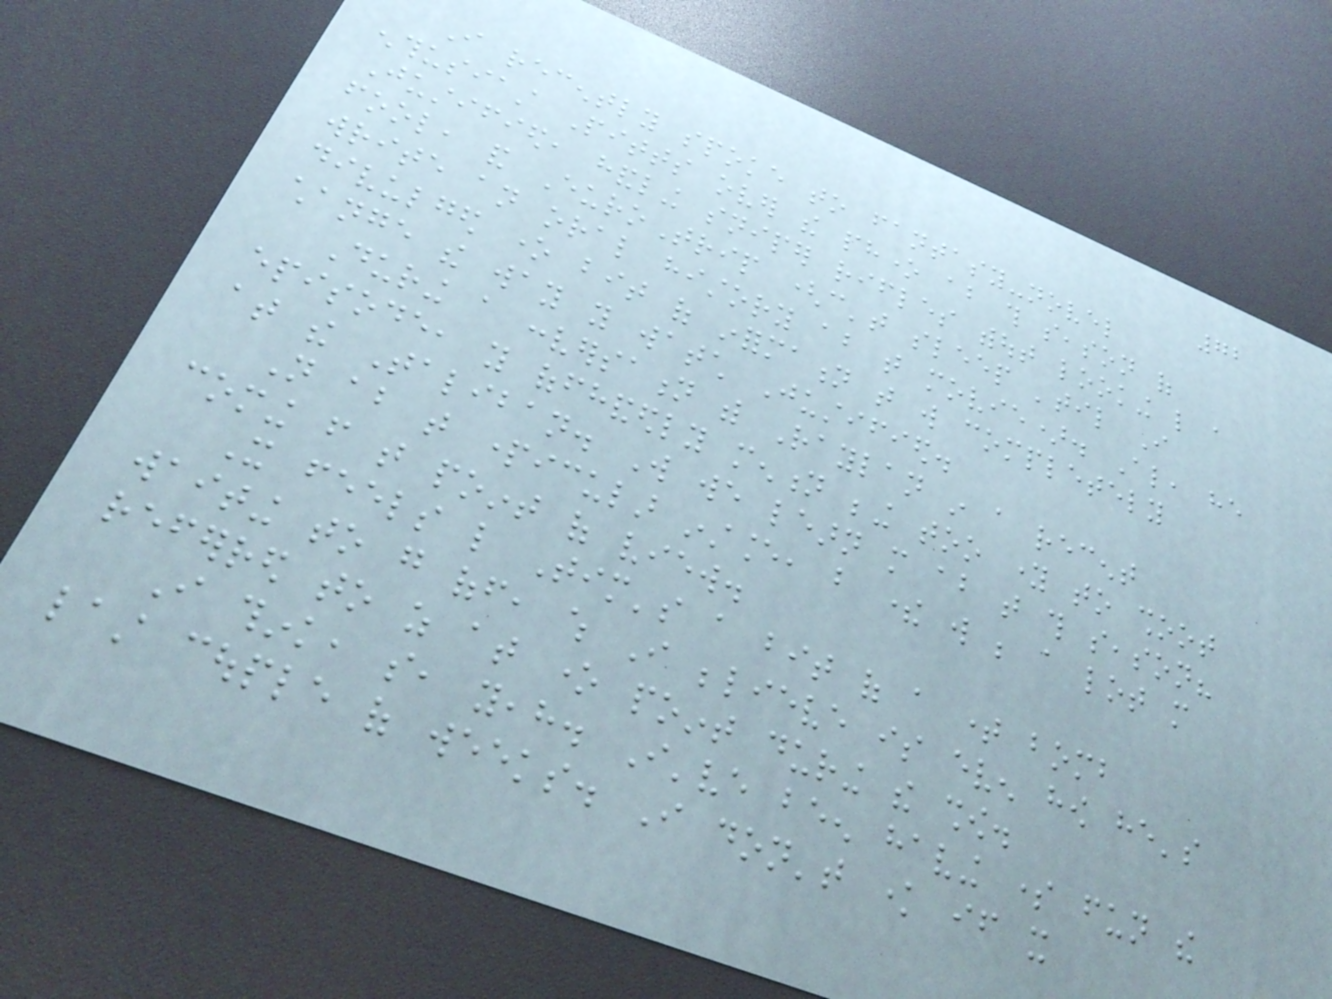72
I recently spoke to fantasy-novel
enthusiast Pitts over the phone about this season of
Justified, handling sniper rifles without looking like a
fool, and EuroTrip (can't sleep 'til I
write an oral history about that movie). Also, he
divulged one bit of information that will completely
change the way you watch Justified.
During a conversation with Raylan in a recent
episode, you offhandedly mention being too young to shoot
at the Taliban. Will we learn more about that this season?
Not about that particular instance, but there will be a lot more
coming from that point of view.
It feels like Tim's a bit of a time bomb
waiting to go off, which I believe is even how he's
referred to as at one point during the show.
I think, so, yeah. I've been having some fun the
last couple of weeks. I don't know if it
